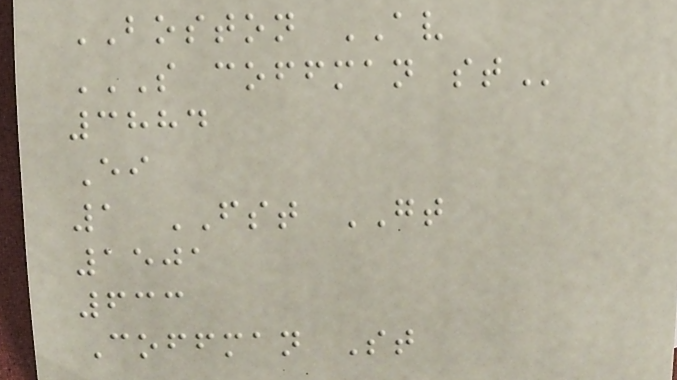BOSTON AV
S COFFMAN ST
3884
Ei
1 FST GT
1501
633
Coffman St
